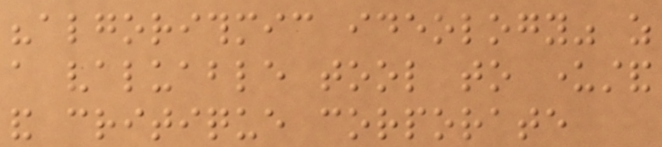"algorithmic ideology" as
a valuable tool to understand
and critique corporate
